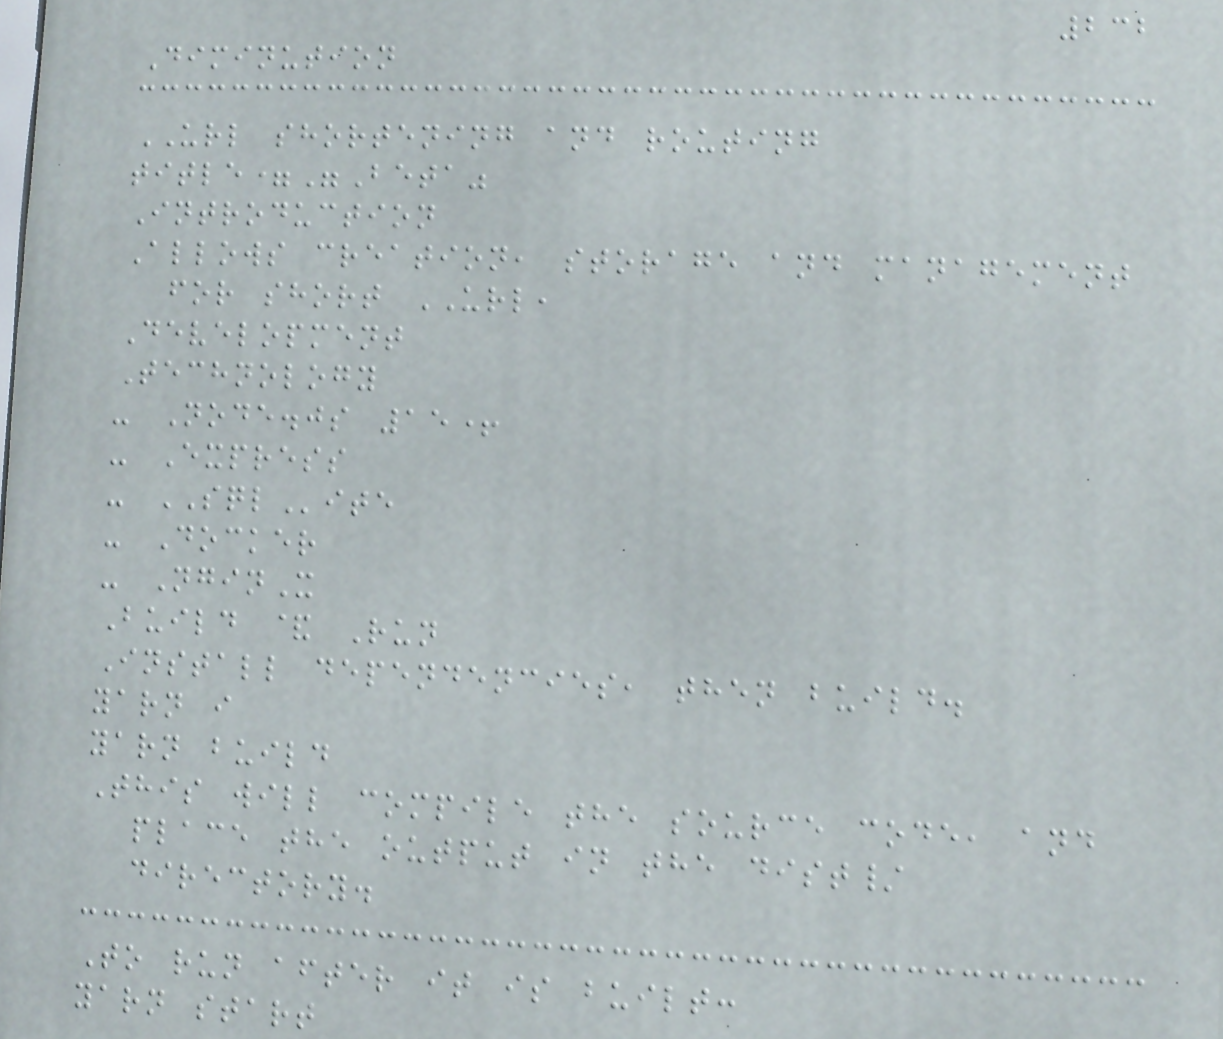232
Diminution
URL shortening and routing
title="Beta"
Introduction
Allows creation, storage and management
for short URL,
Development
Technology
- Node.js 15+
- Express
- SQLite
- Docker
- NginX
Build & Run
Install dependencies, then build.
yarn i
yarn build
This will compile the source code, and
place the output in the dist/
directory.
To run after it is built:
yarn start
